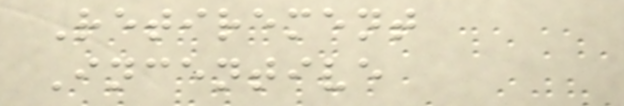Retirement
Incentive
